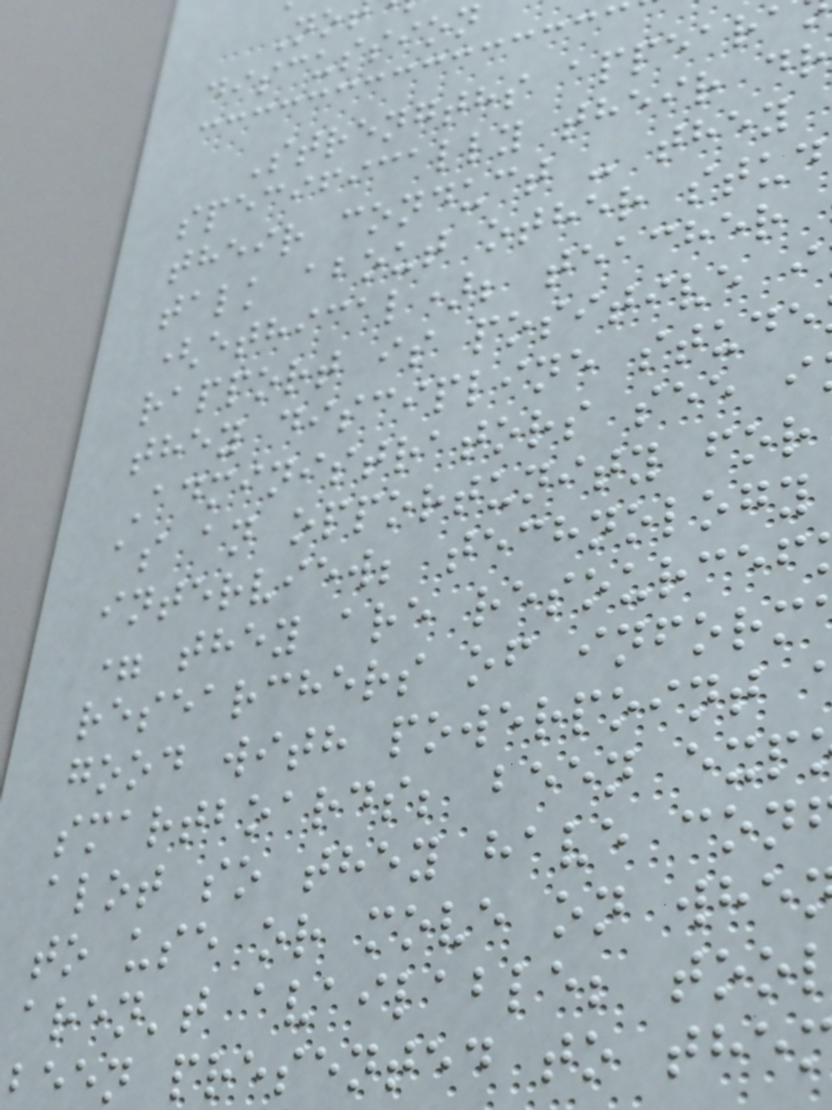discussion
Strengths appear
specifically their dr
their conduct - they
talk about other stud
(ethical); teacher
rapport is positive i
they discipline stude
Administrators see i
as an opportunity for
interview; technology
= they are resourcef
researchers of inform
good with powerpoint
smartboards; been exp
alot so they have con
to use or move on whe
aren't available; too
been presented to the
